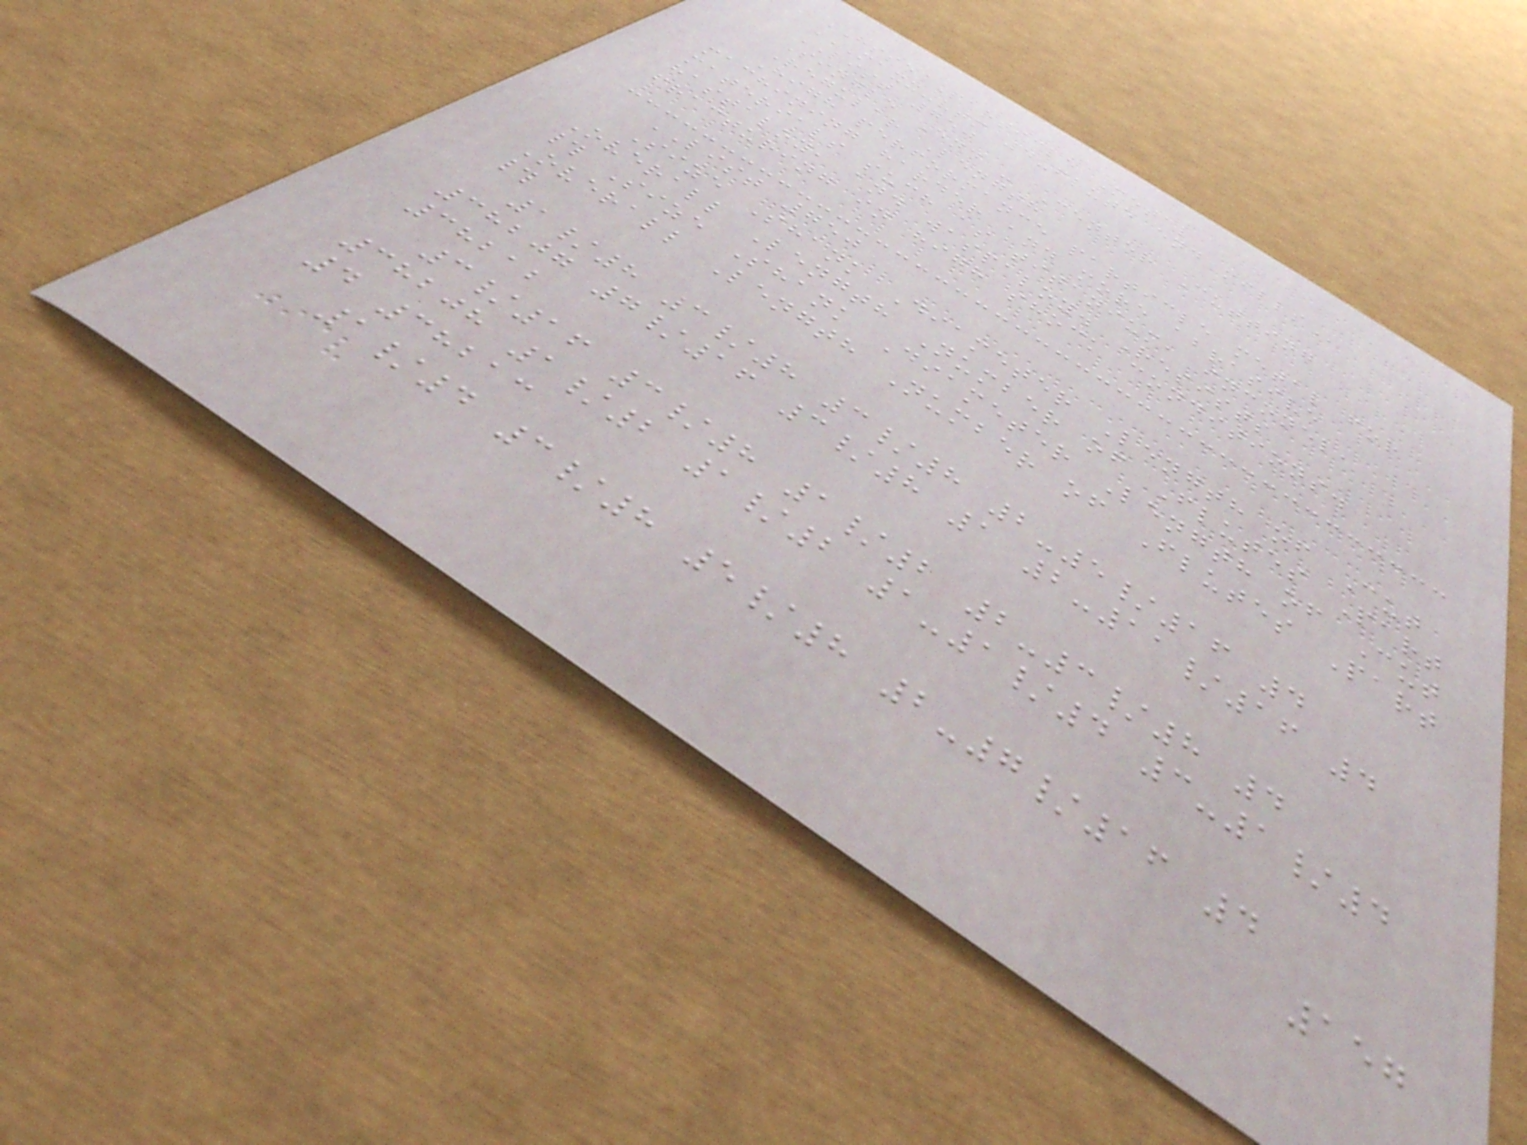HSSE Particle Metal
MAXX-VTM 4-FLUTE END MILLS
LIST 750
Single End - Center Cutting
Regular Length
High performance particle metal for
machining harder and more abrasive
materials such as titanium, inconel,
hastaloy, and waspaloy. Resists
fracturing in high shock conditions.
LIST 750
Size Shank Diameter Length of Cut
Overall Length Number of Flutes Part
# Size Shank Diameter Length of Cut
Overall Length Number of Flutes Part
#
1/8 3/8 3/8 2-5/16 4
38207 7/16 3/8 1 2-11/16 4
38212
3/16 3/8 1/2 2-3/8 4
38208 1/2 1/2 1-1/4 3-1/4
4 38213
1/4 3/8 5/8 2-7/16 4
157
